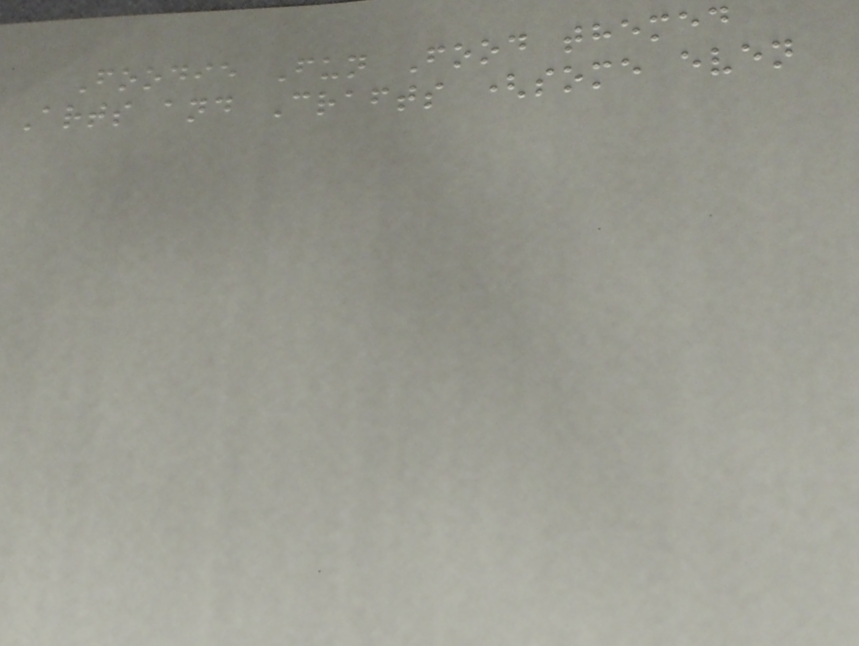Foodie Fun Food themed
Arts and Crafts (some even
